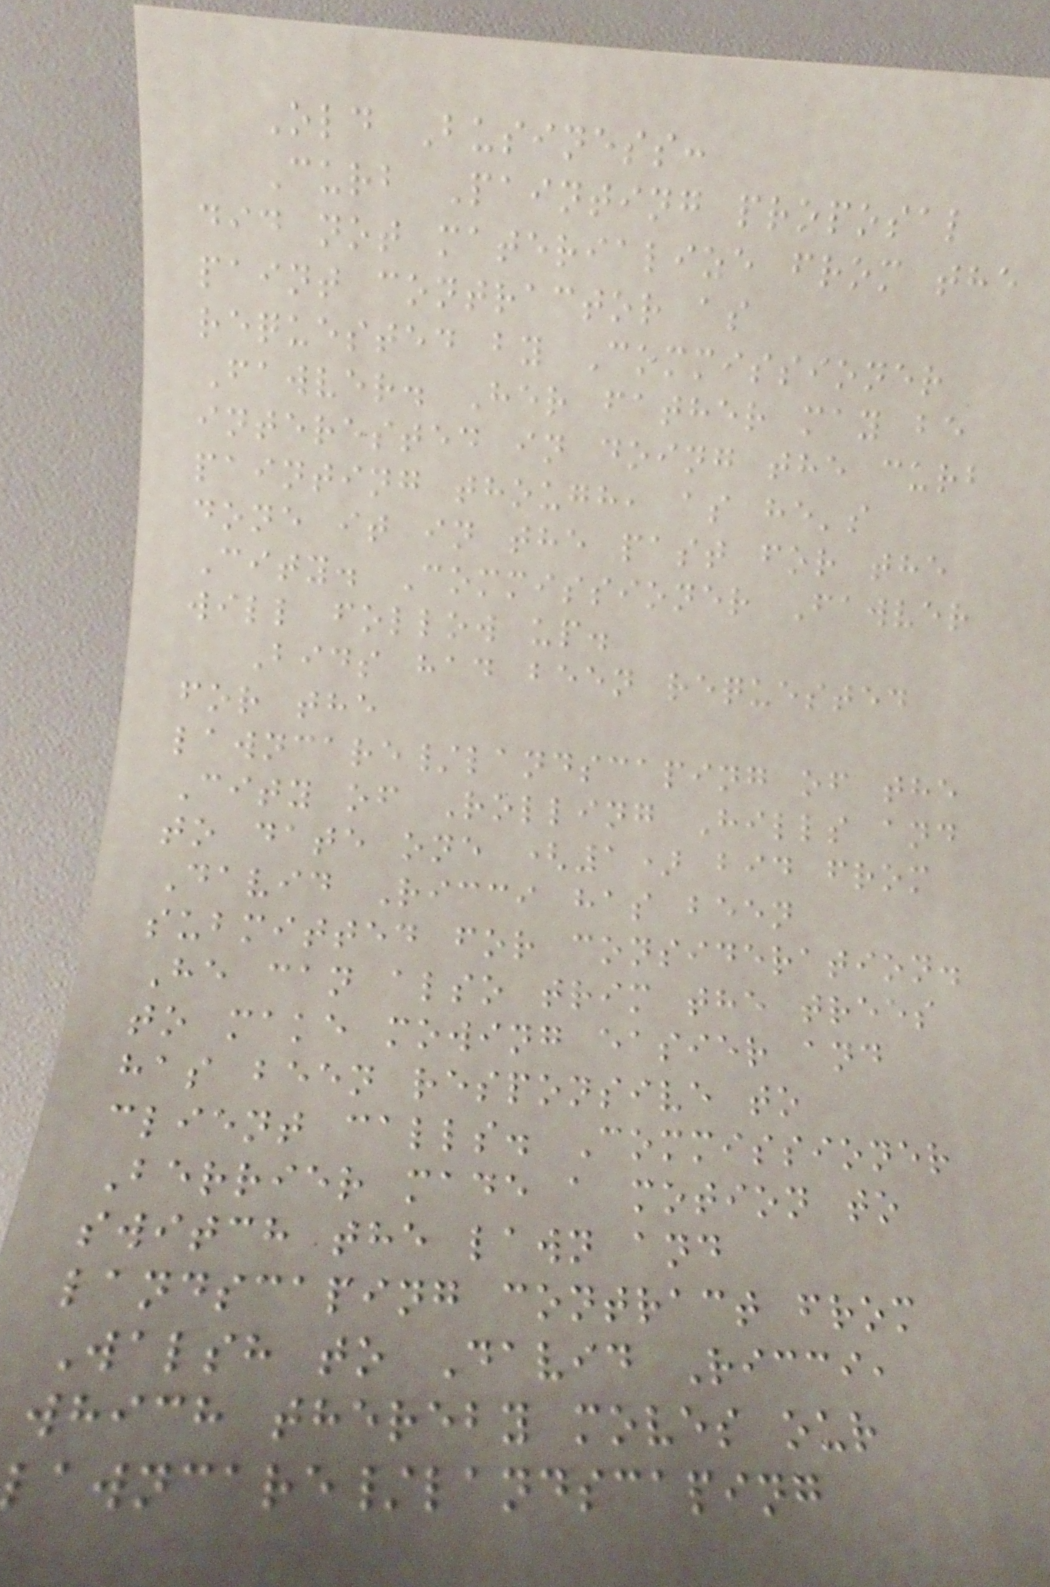Old Business:
Curb Painting proposal
did not materialize from the
paint contractor as
requested by Commissioner
Fawver. Her father may be
interested in doing the curb
painting though, as he's
done it in the past for the
City. Commissioner Fawver
will follow up.
Bids had been requested
for the
lawncare/landscaping of the
City of Rolling Hills and
to date one (1) bid from
David Ricci has been
submitted for consideration.
He can also trim the trees
to make mowing easier and
has been responsive to
client calls. Commissioner
Berrier made a motion to
switch the lawn and
landscaping contract from
Walsh to David Ricci,
which thereby moves our
lawncare/landscaping
